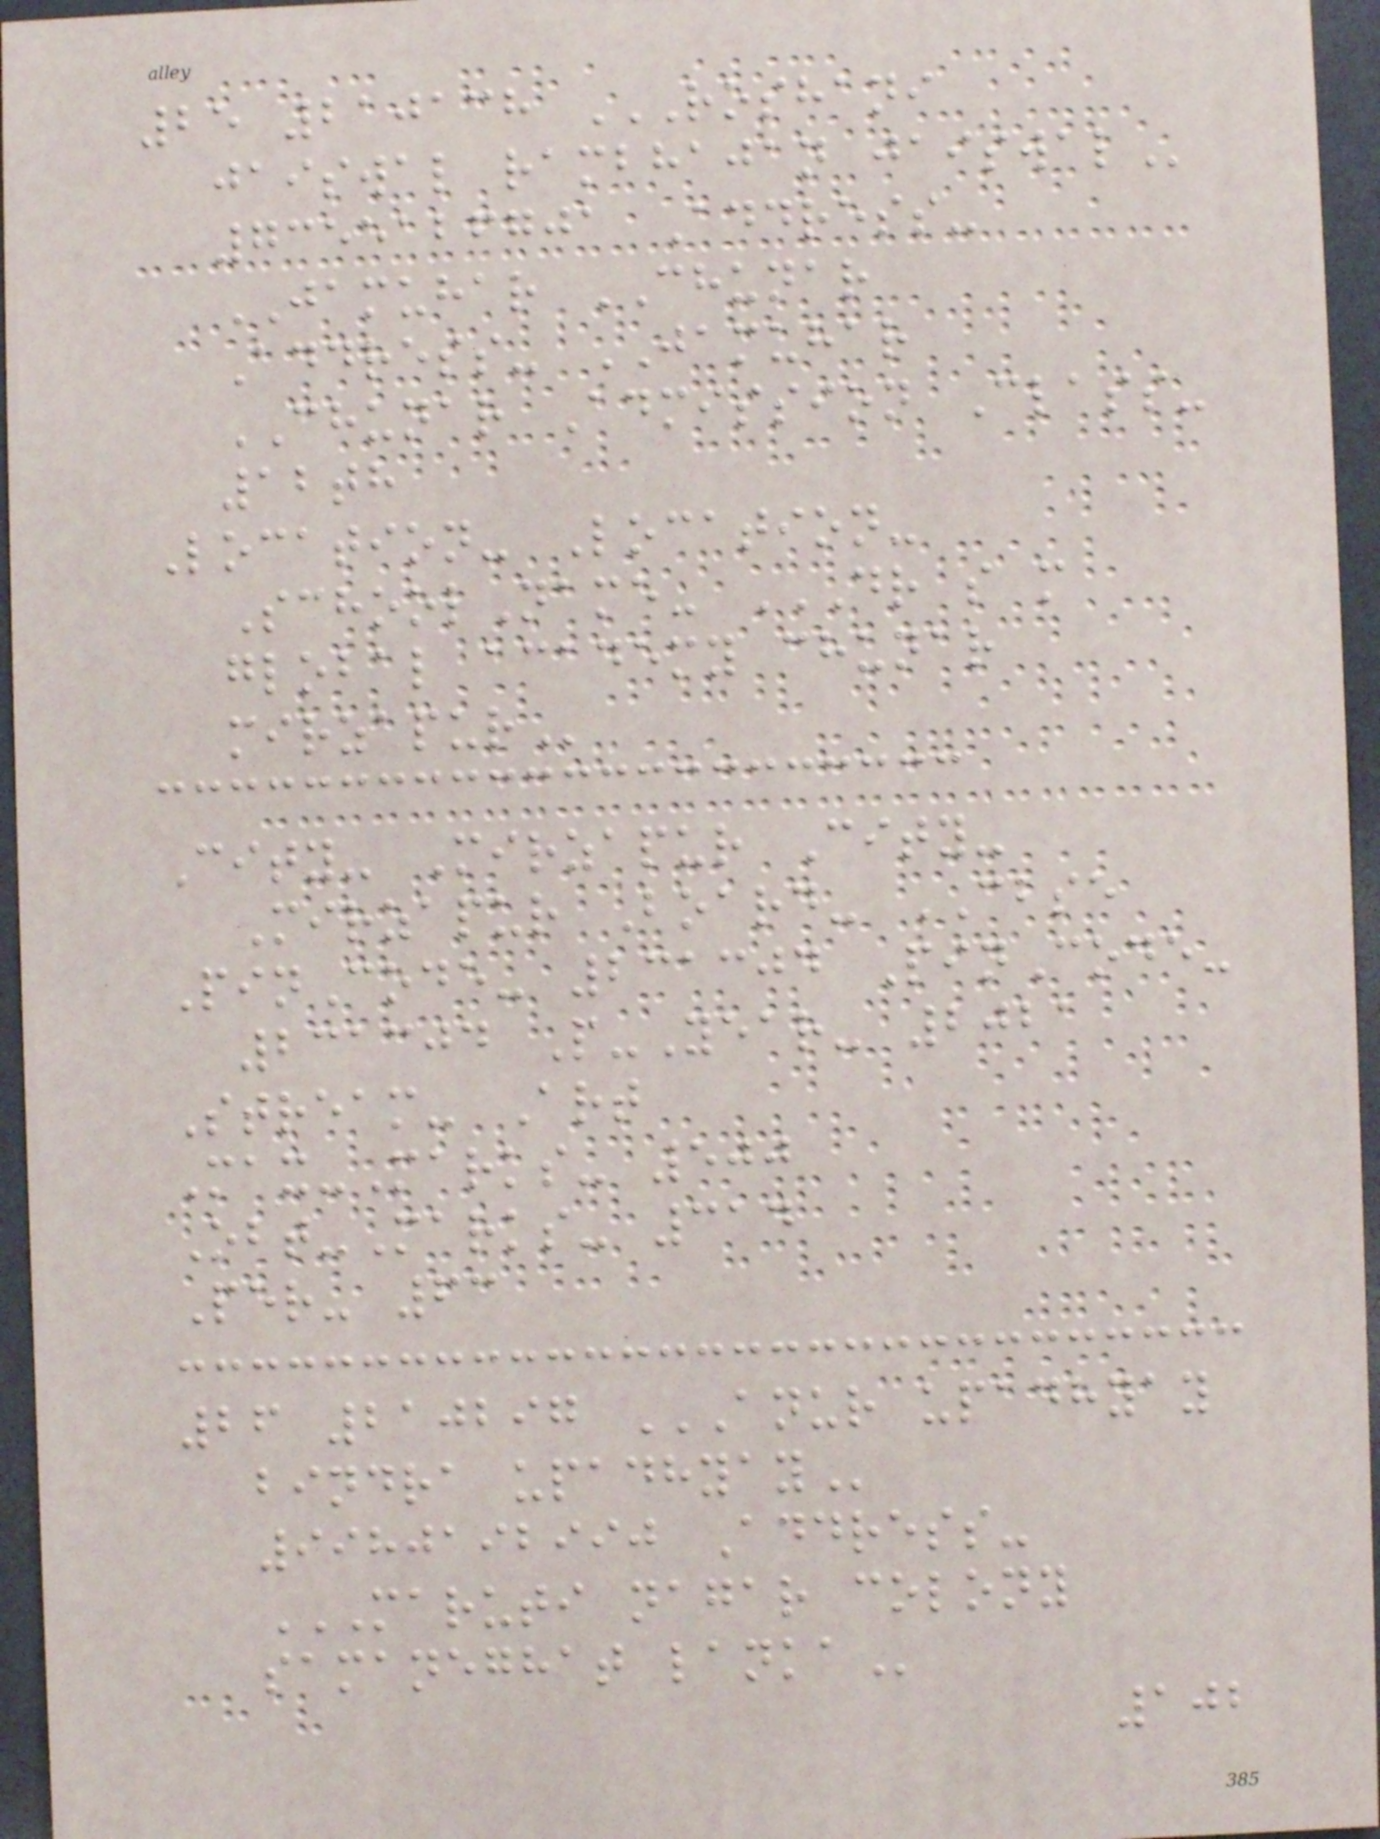25 210138 ROSHANI
JAISWAL RAMBHAJAN JAISWAL
7355126701 Address-
JAMUHAR CHUNAR
Address- JAMUHAR
CHUNAR Admission Class-
12th
Location- Location-
SchoolName- DR S M
GLOBAL ACADEMY CHUNAR
MIRZAPUR
City- Mirzapur City-
Mirzapur Board- CBSE
PinCode- 231304 PinCode-
231304 P-Year- 2021
Stream- Art
Max-Marks- 500
Obt-Marks- 314
Per- 63
26 210297 ANUR UPADHYAY
BINDRA UPADHYAY
9980192990 Address-
MARUTI NAGAR COLONY
SAMANEGHAT LANKA
102
